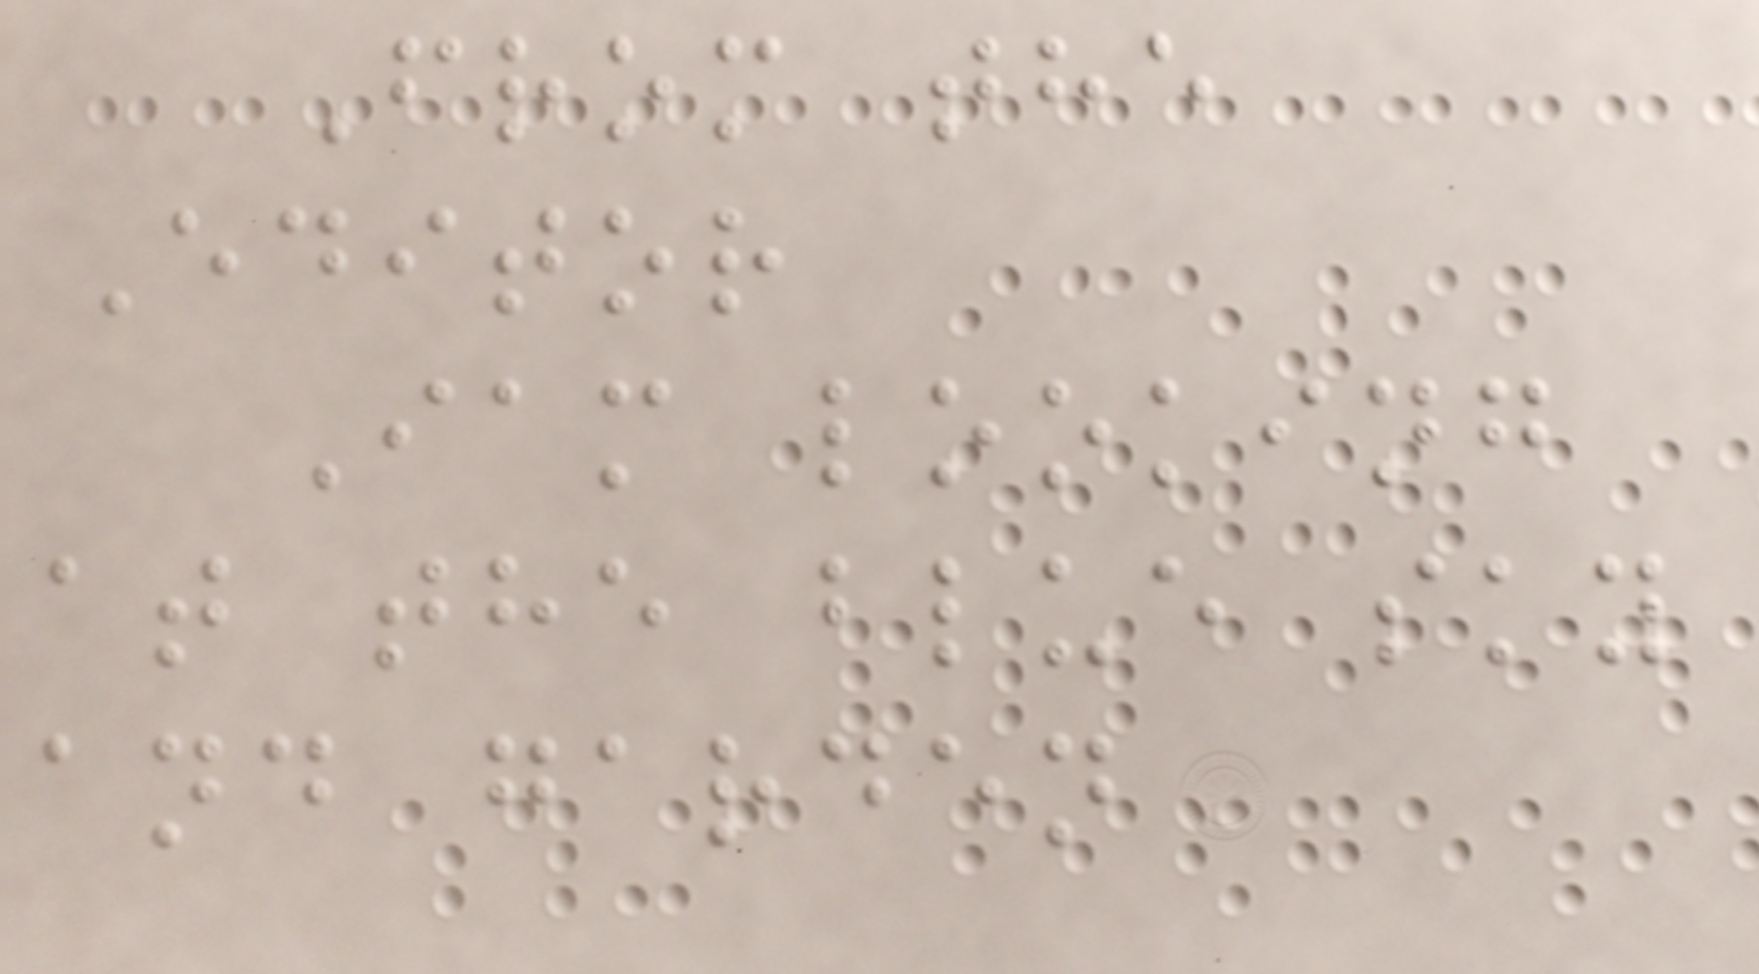From the
Editor
Iam looking
at the blue sky
and garden
